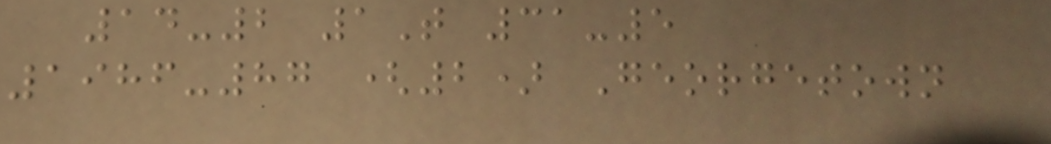14-2 1T 31-5
1986-87 (2) Georgetown
